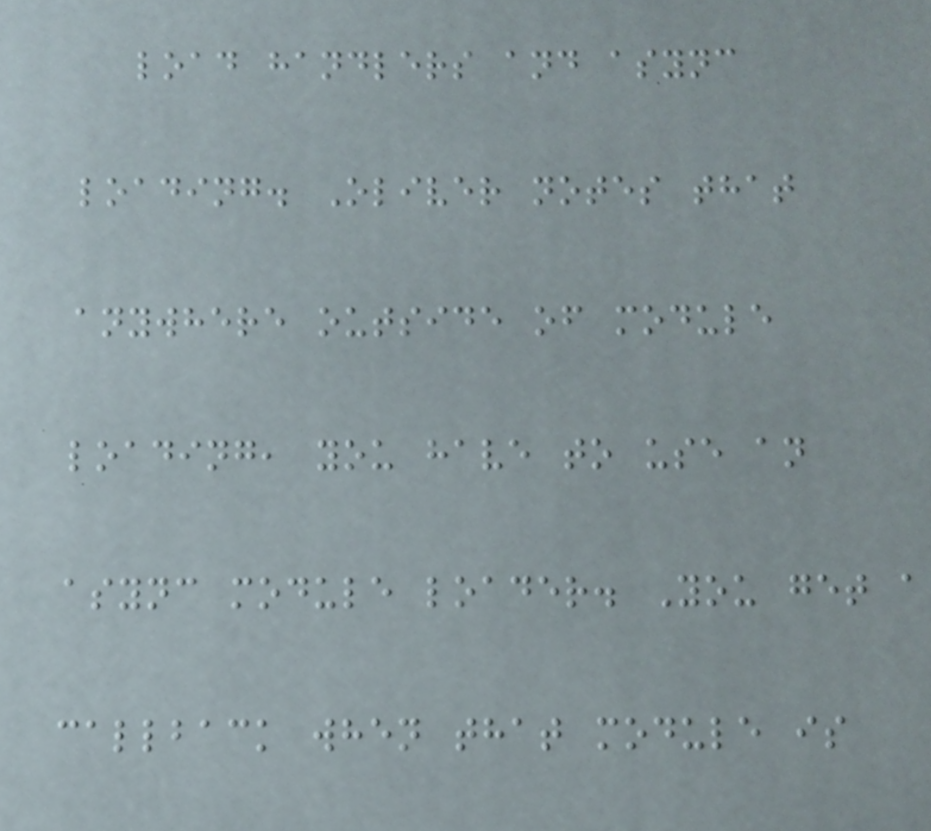load handlers and async
loading. Oliver notes that
anywhere outside of module
loading, you have to use an
async module loader. You get a
callback when that module is
